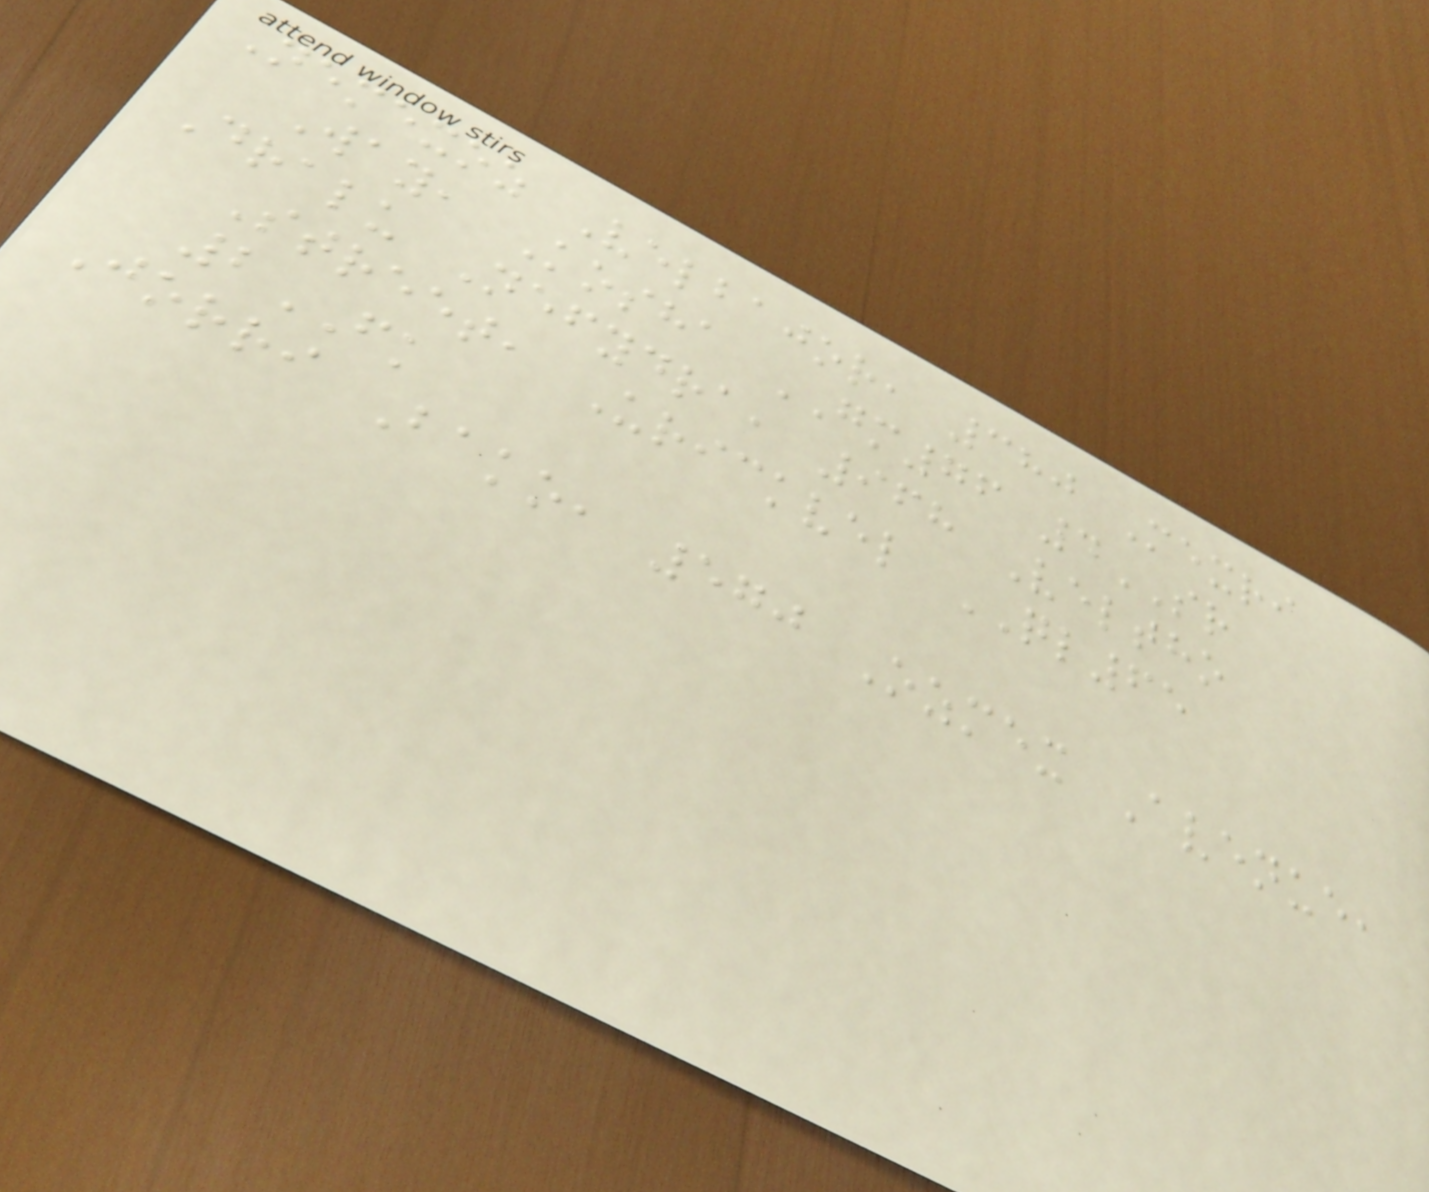Nemexoz Velbajor, 380 Mexri
Way, Kosha GM76 4SR
Dralu Nefydra, 968 Veltho
Street, Urickvel QL65
2FK
Jorri Bako, 570 Ozmex Avenue,
